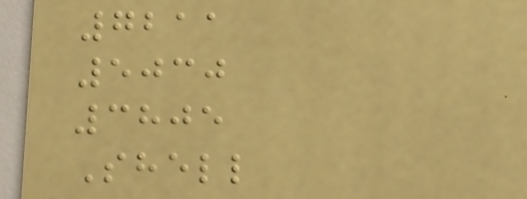7211
5030
3805
Shell
